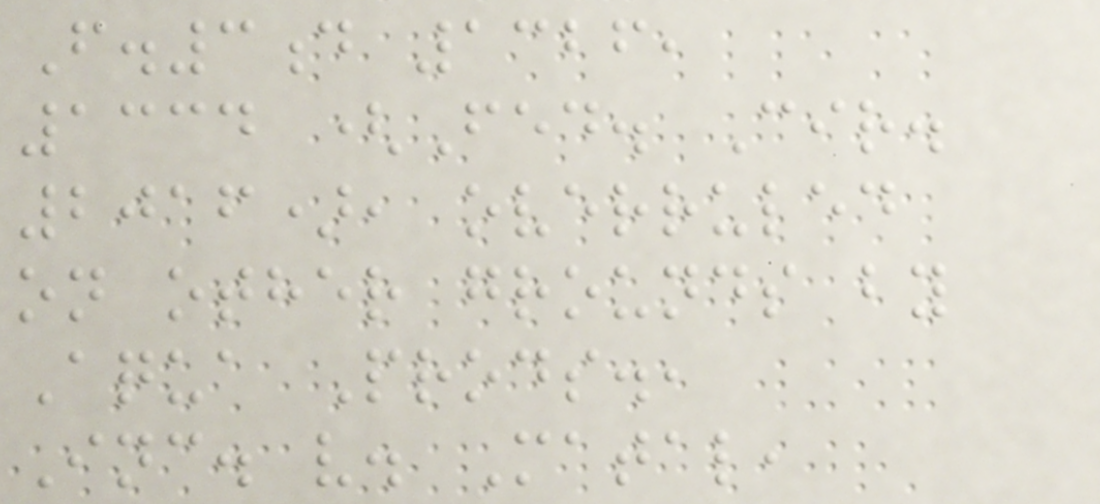F.3d 1326,
1334 (Fed. Cir.
2016), overruled
on other grounds by
Aqua Prods.,
Inc. v. Matal,
